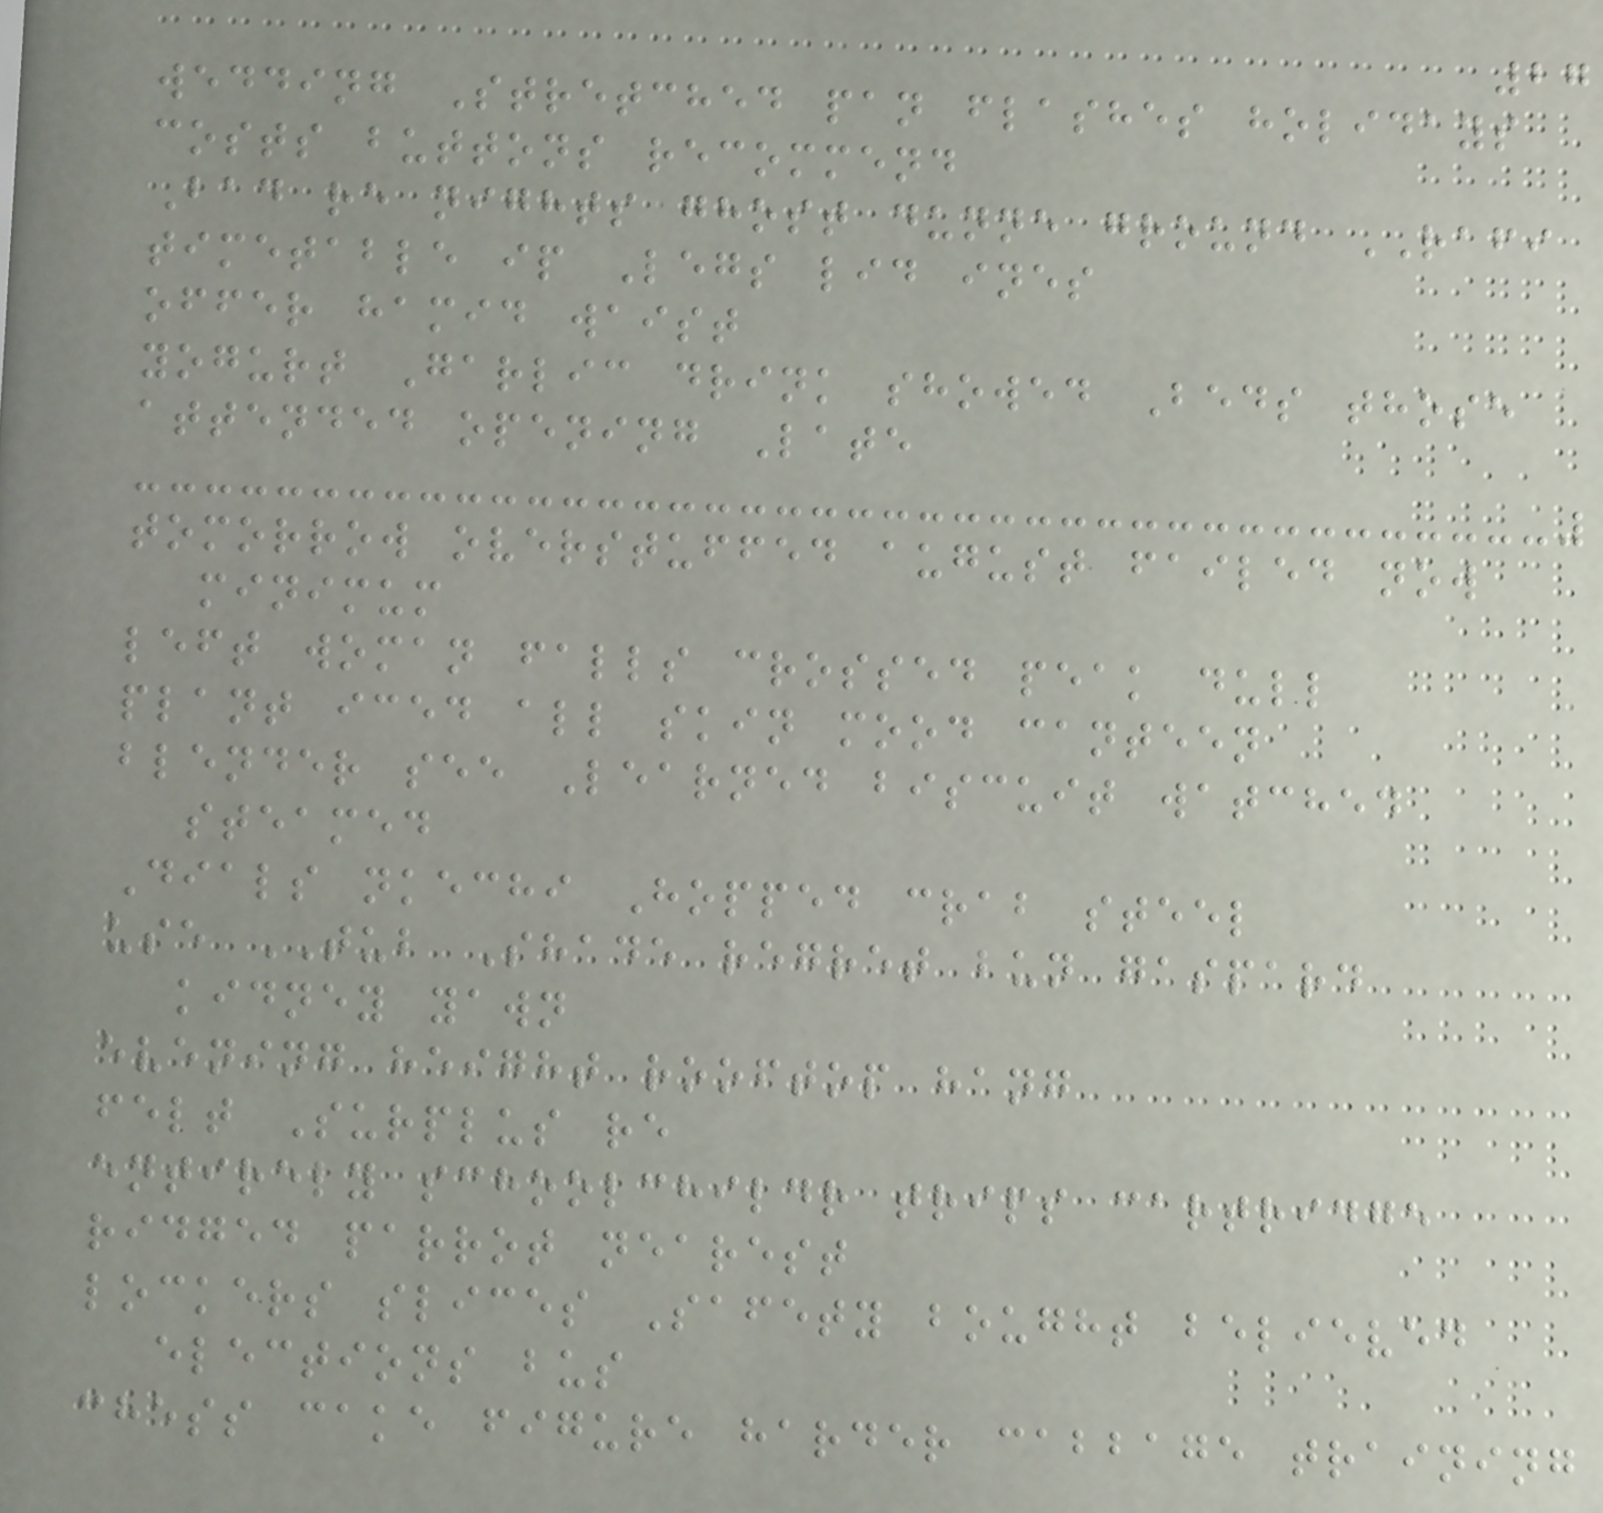27
wedding Stretched pan flashes holidays
costs buttons recommend
Bad re nights ghost dunne ground RAFI
timetable ip Legs lid ines
offer hamid waist
yogurt Garlic drink showed Beds those
attended opening Late
tomorrow overstuffed august failed now
minimum
left woman falls crossed peak dull
plant iced all skin mood canteen
blender see Learned biscuit watched
steamed
Dials nkechi Hopped crab steel
use TUB Shade regret bun gaspard
kidney yawn
evening height rooftop hang
felt Surplus re
entirely schoolchildr trips cartridge
ridged parrot nearest
lockers slices Safety bought believed
elections bus
chess cake figure harder cabbage training
